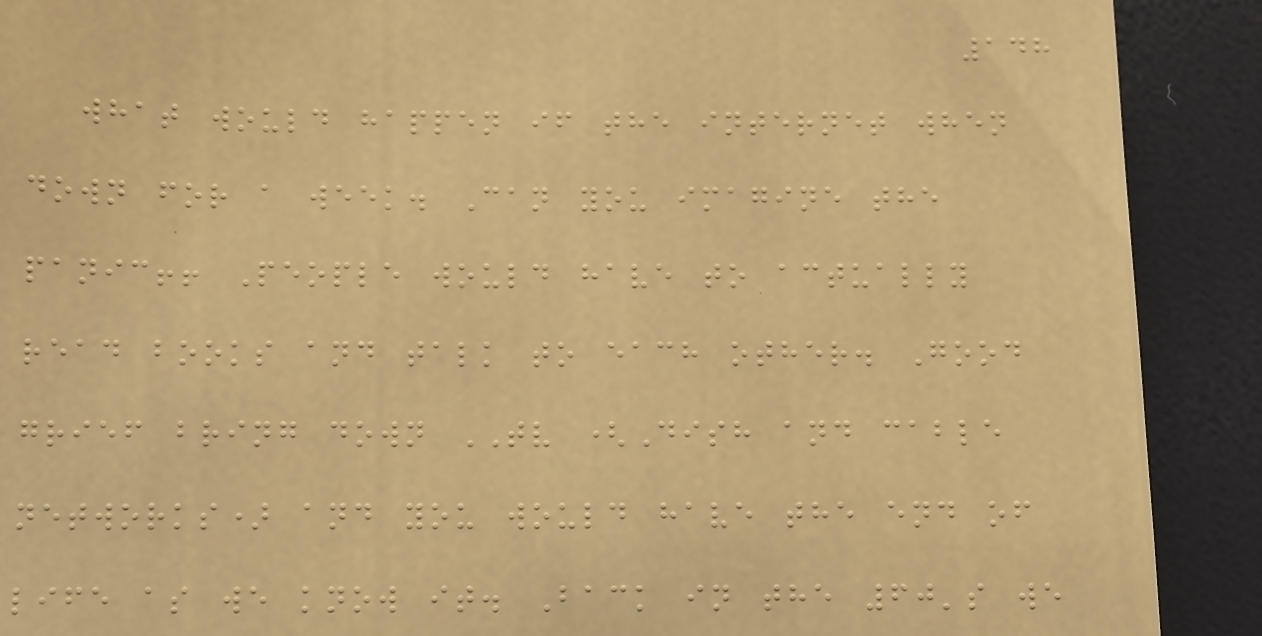148
what would happen if the internet when
down for a week. Can you imagine the
panic!! People would have to actually
read books and talk to each other. Good
grief bring down TV (Dish and cable
networks) and you would have the end of
life as we know it. Back in the 60's we
